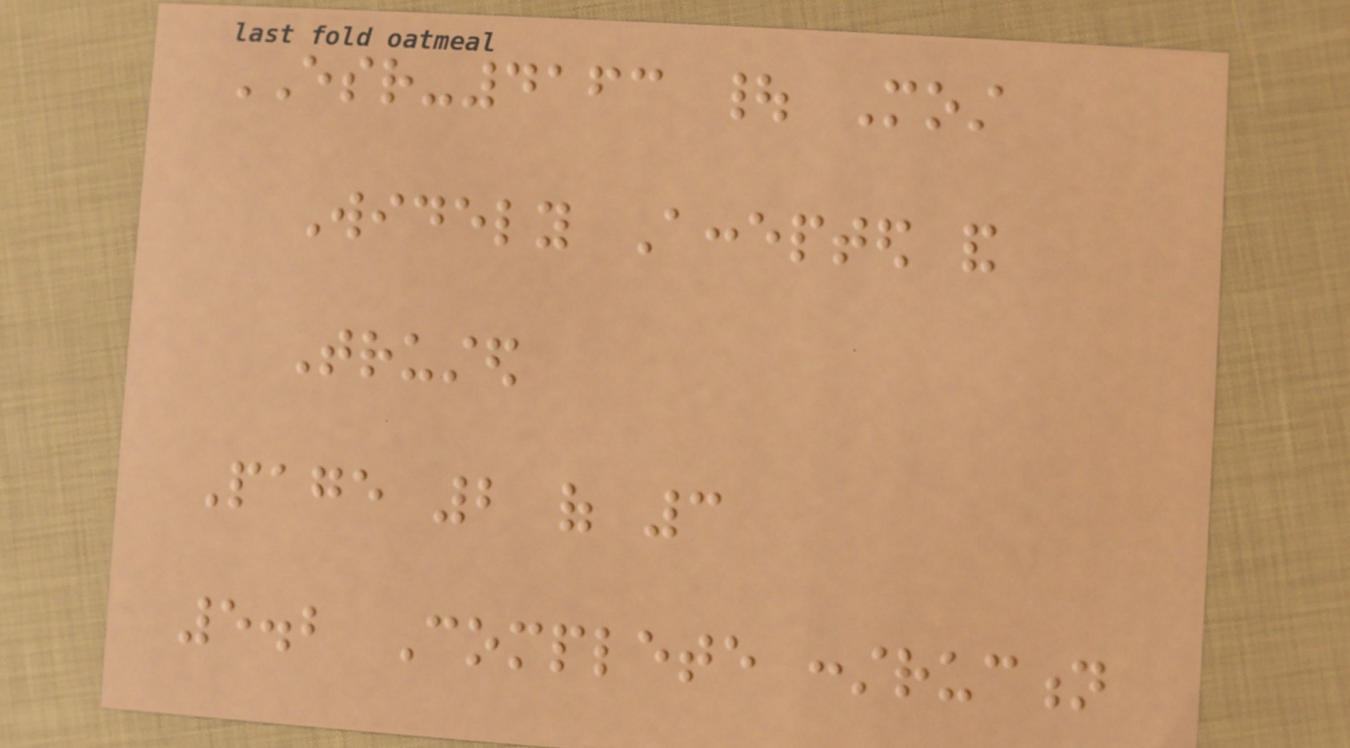ESR-4163 | Most
Widely Accepted and
Trusted
Page 2 of 3
5.2 Complete construction
